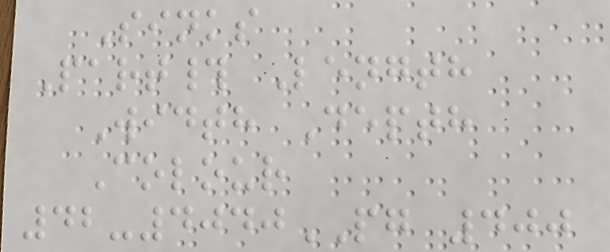Sinks
Part# Length
Width Depth
Colour
42-4040PG 400
